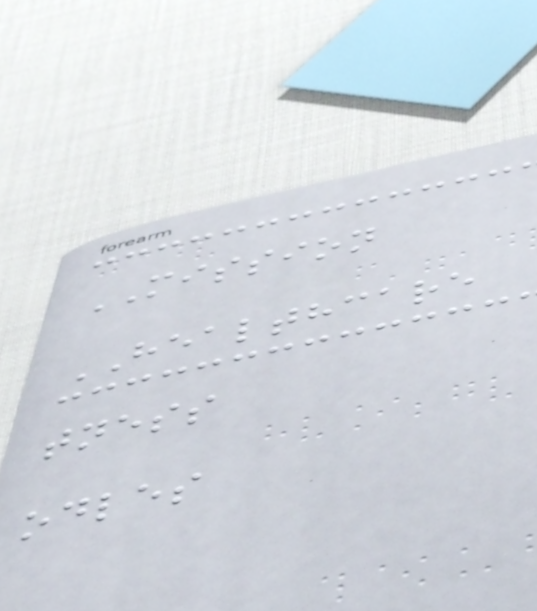MISSION
HEALTHCARE
tness
odles
